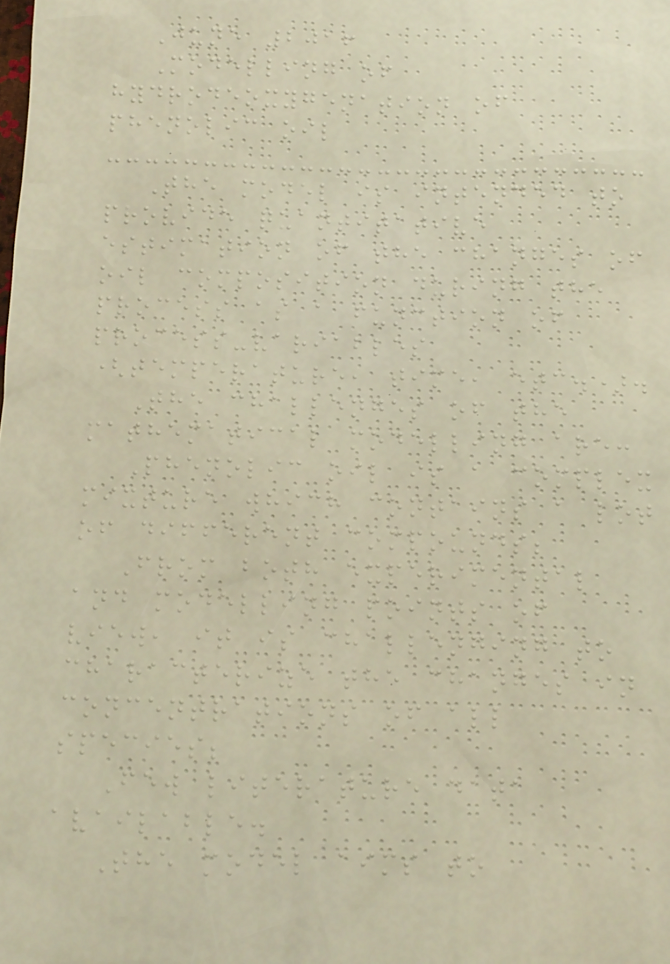June 2016
Modelling of
hydrodeoxygenation of
phenolic oil
The model is intended to
provide quantitative
estimation of the changes of
oil composition during the
process as a function of
process-variables
(temperature, time, etc.).
The challenges of the
mathematical modelling are:
Phenolic oil is a complex
mixture which contains a lot
of different compounds;
From both experimental
and modelling points of
view, it is challenging to
characterize the changes in
concentrations of all
species;
Few literature data
available.
The model aims to
